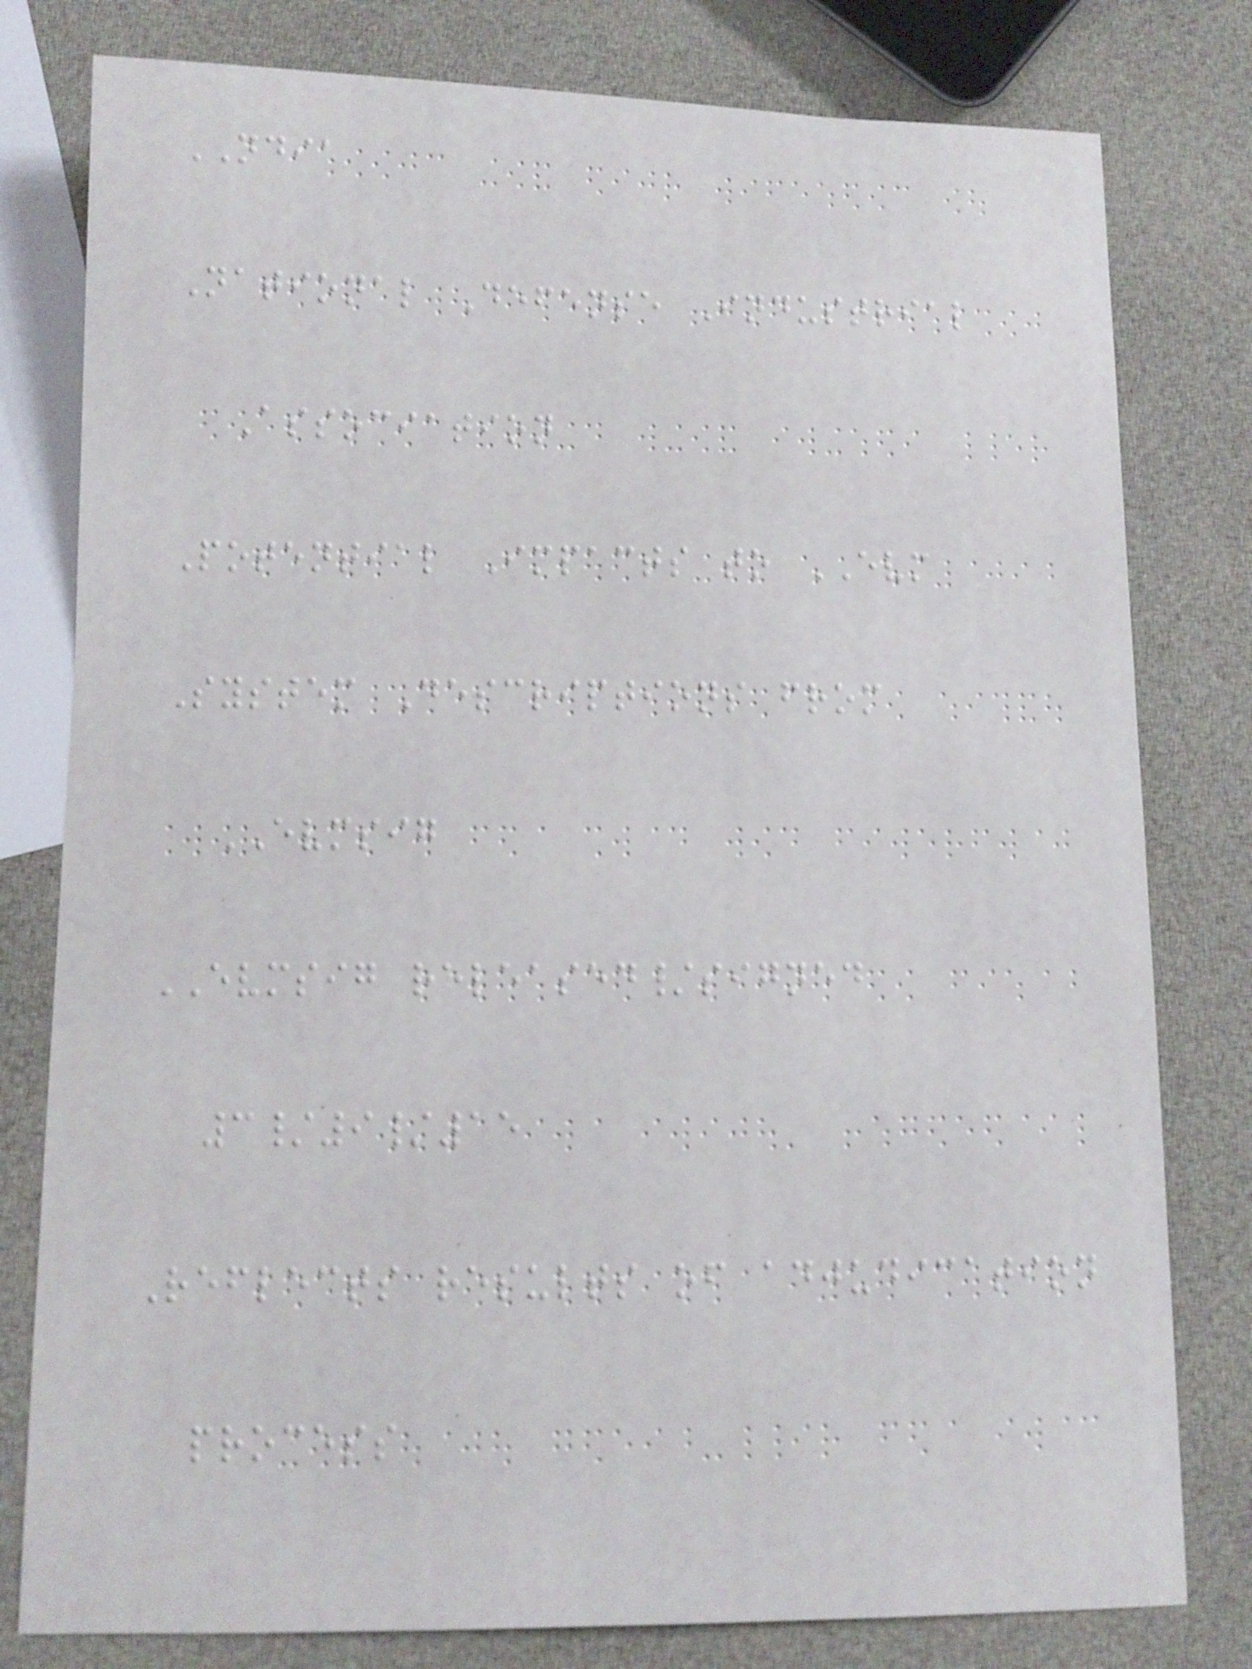NDIA
National Defense Industrial
Association
Potential Impacts to EVM
System Descriptions from
EVMSIG
EVMSIG released/signed
3/9/15
Reflects results of adjudication
process
